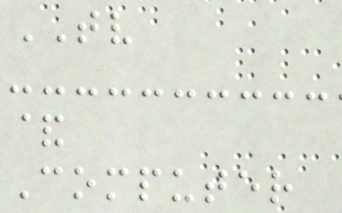TV
&
Computer
